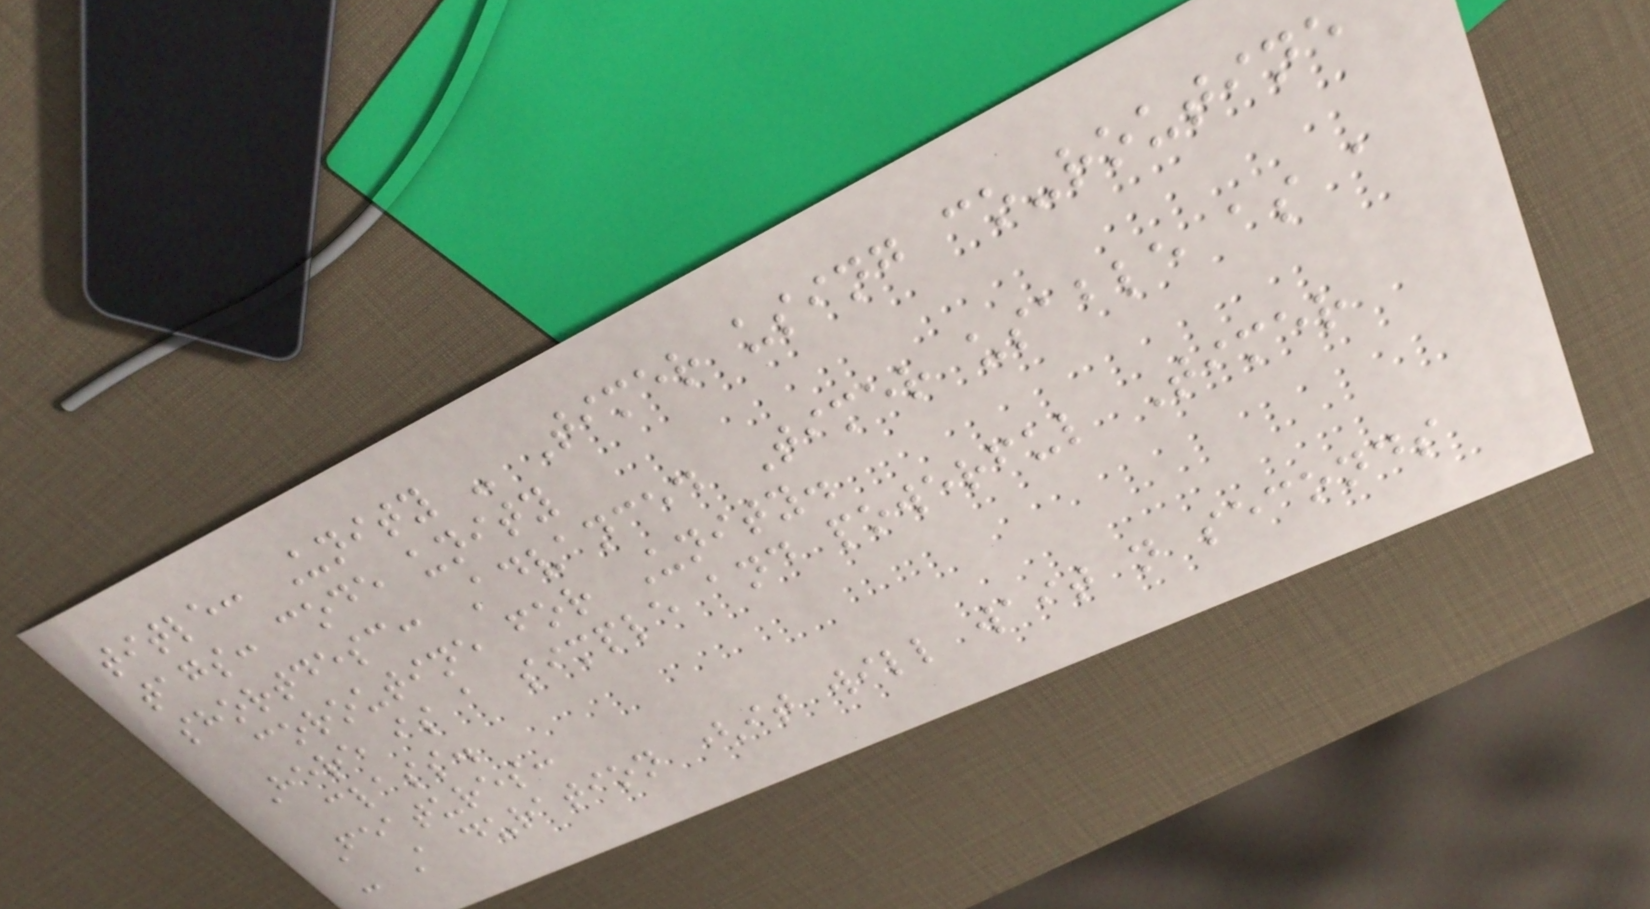title: Unity - Timer using co-routine
tags: code unity
shortdesc: Advanced Timer usable as a
coroutine for Unity.
Here is a simple and powerful Timer
class.
Features:
- A duration (it will wait n seconds
